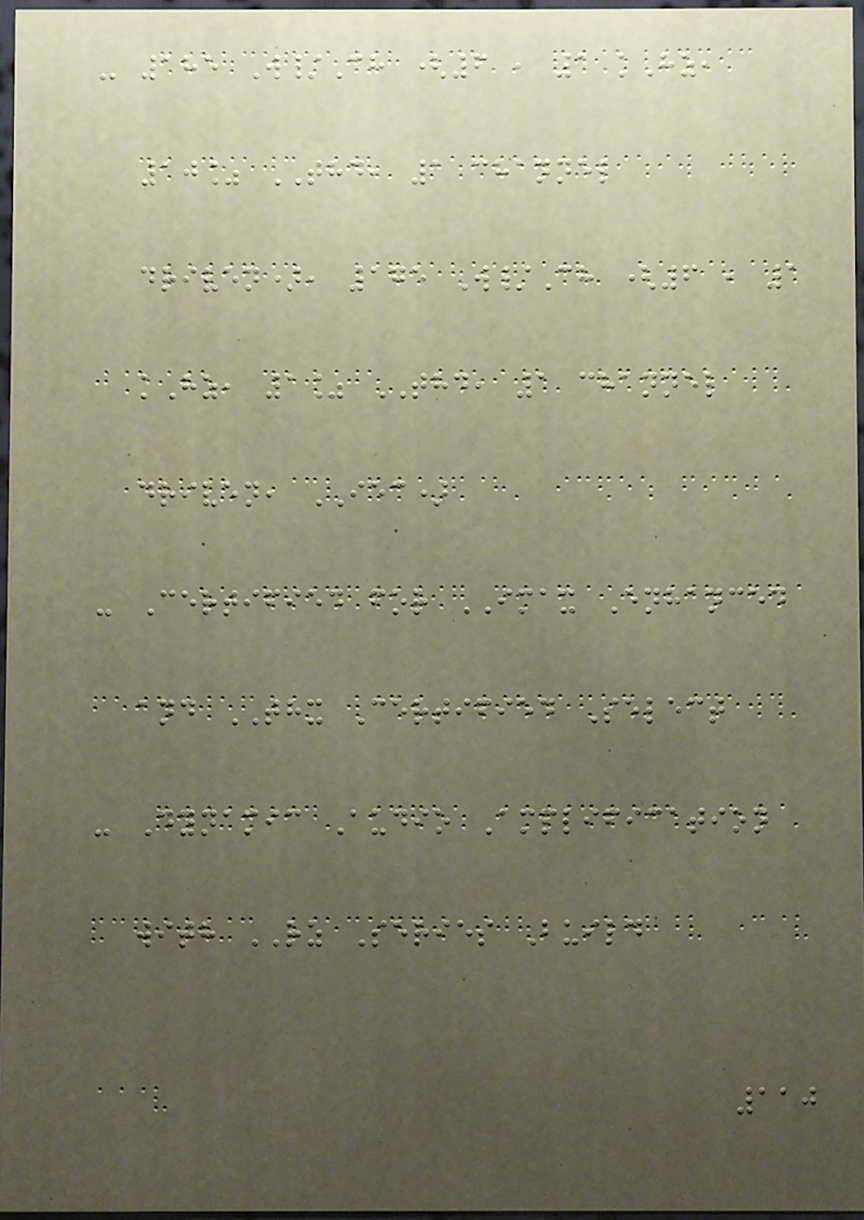- 185 W/Ch (6 , 1 kHz,
10% THD, 1 channel
driven), 175 W/Ch (6 , 1
kHz, 1% THD, 1 channel
driven, IEC)
- Certified for IMAX Enhanced
and THX Certified Select
- Dynamic Audio Amplification
with RZ Series Build
110
